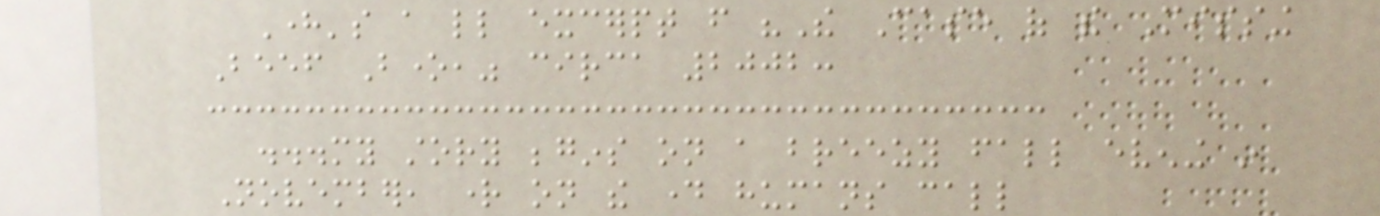Here's a little excerpt from "The Case of the Missing
Beef Bone," circa 2002:
...my story begins on a breezy fall evening in
November, right on the day humans call
